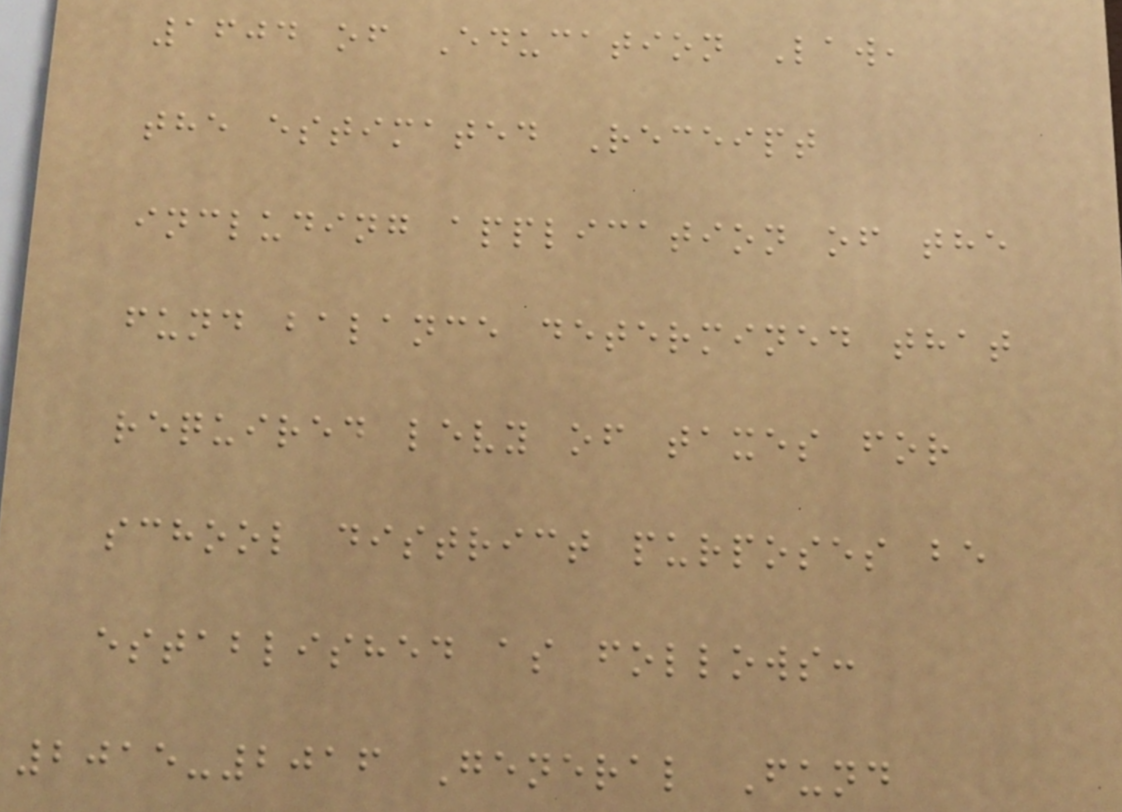1604 of Education Law,
the estimated Receipt
including application of the
fund balance determined that
required levy of taxes for
school district purposes be
established as follows:
2015-2016 General Fund
